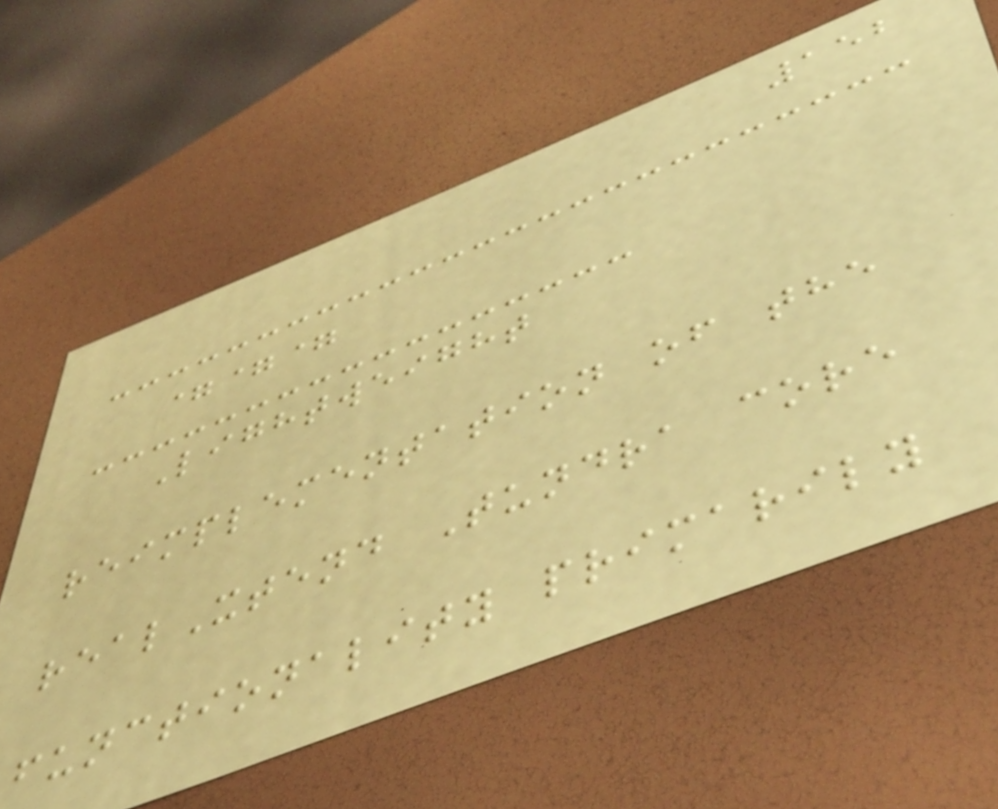152
===
Lightweight
reimplementation of the
realXtend Tundra core
functionality primarily
